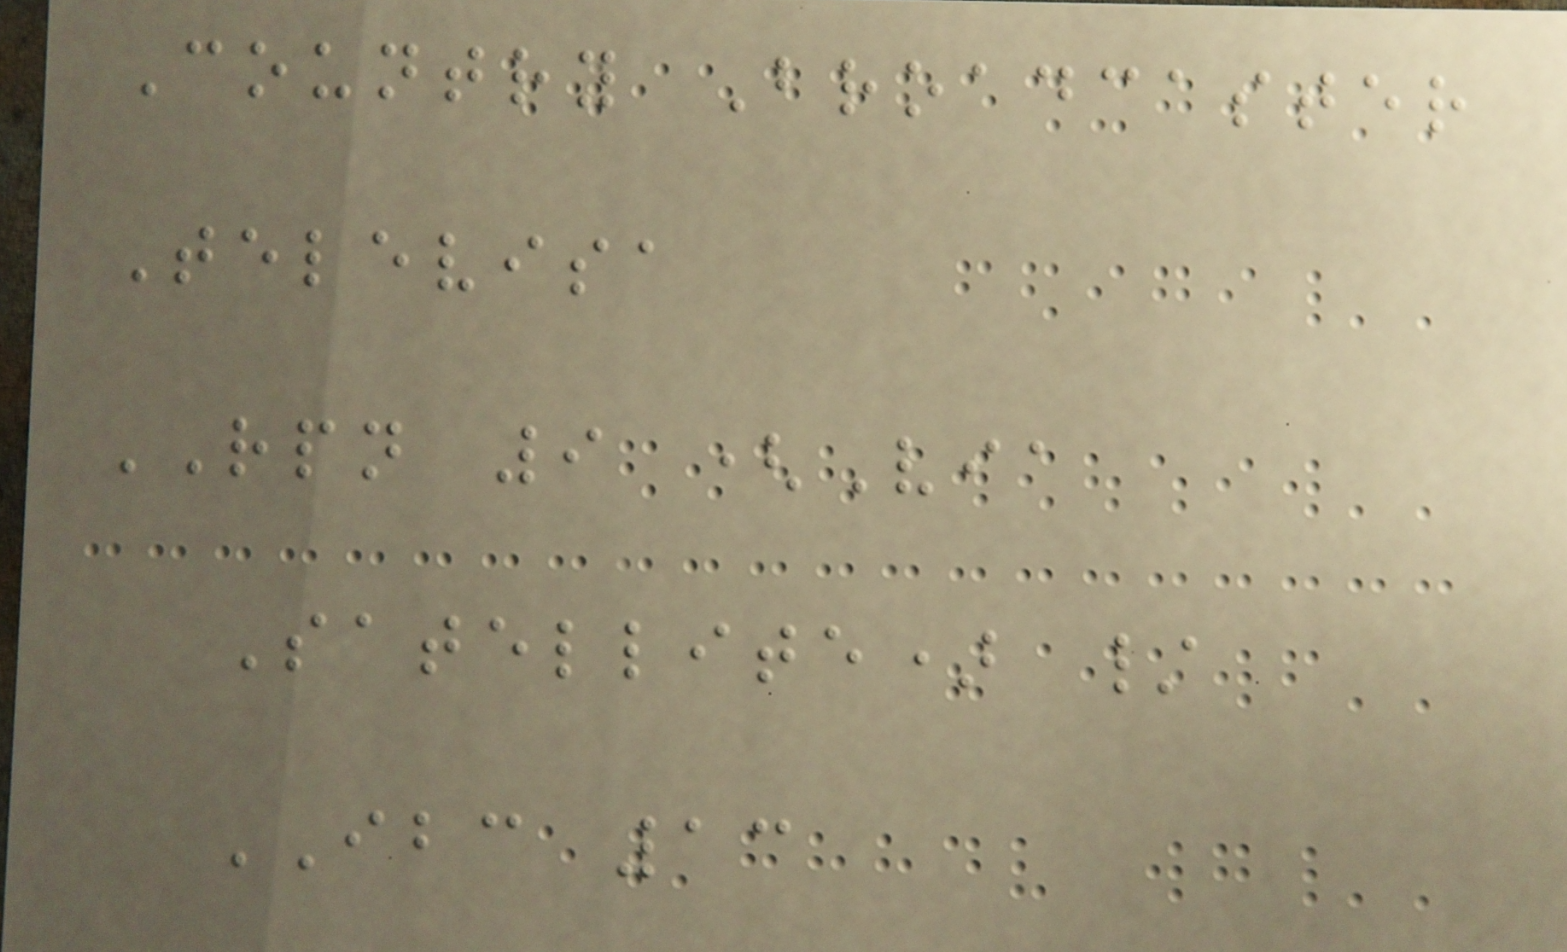Country Broadcaster
Televisa
RPN 9 (Via
Satellite) /
IBC 13
